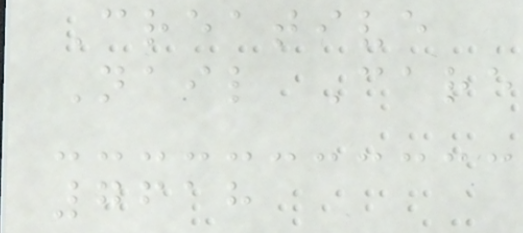Creative
Nail Care
7618
